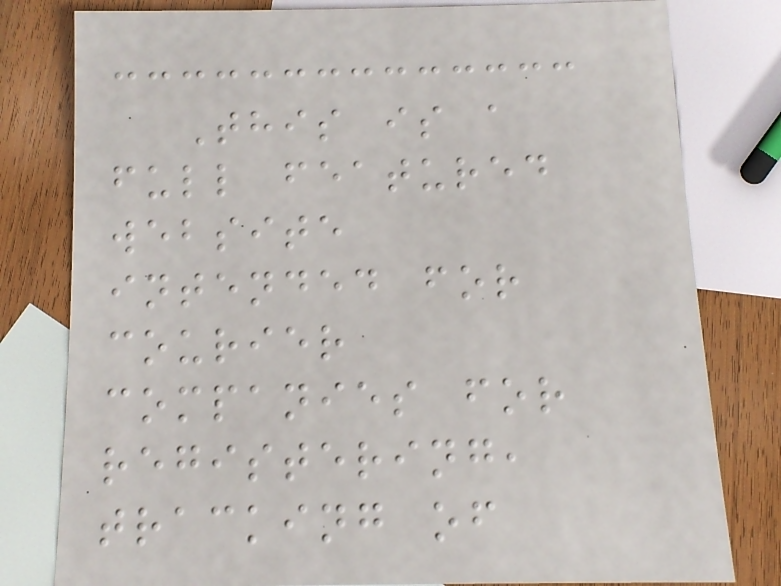This is a
full featured
website
intended for
courier
companies for
registering,
tracking of
